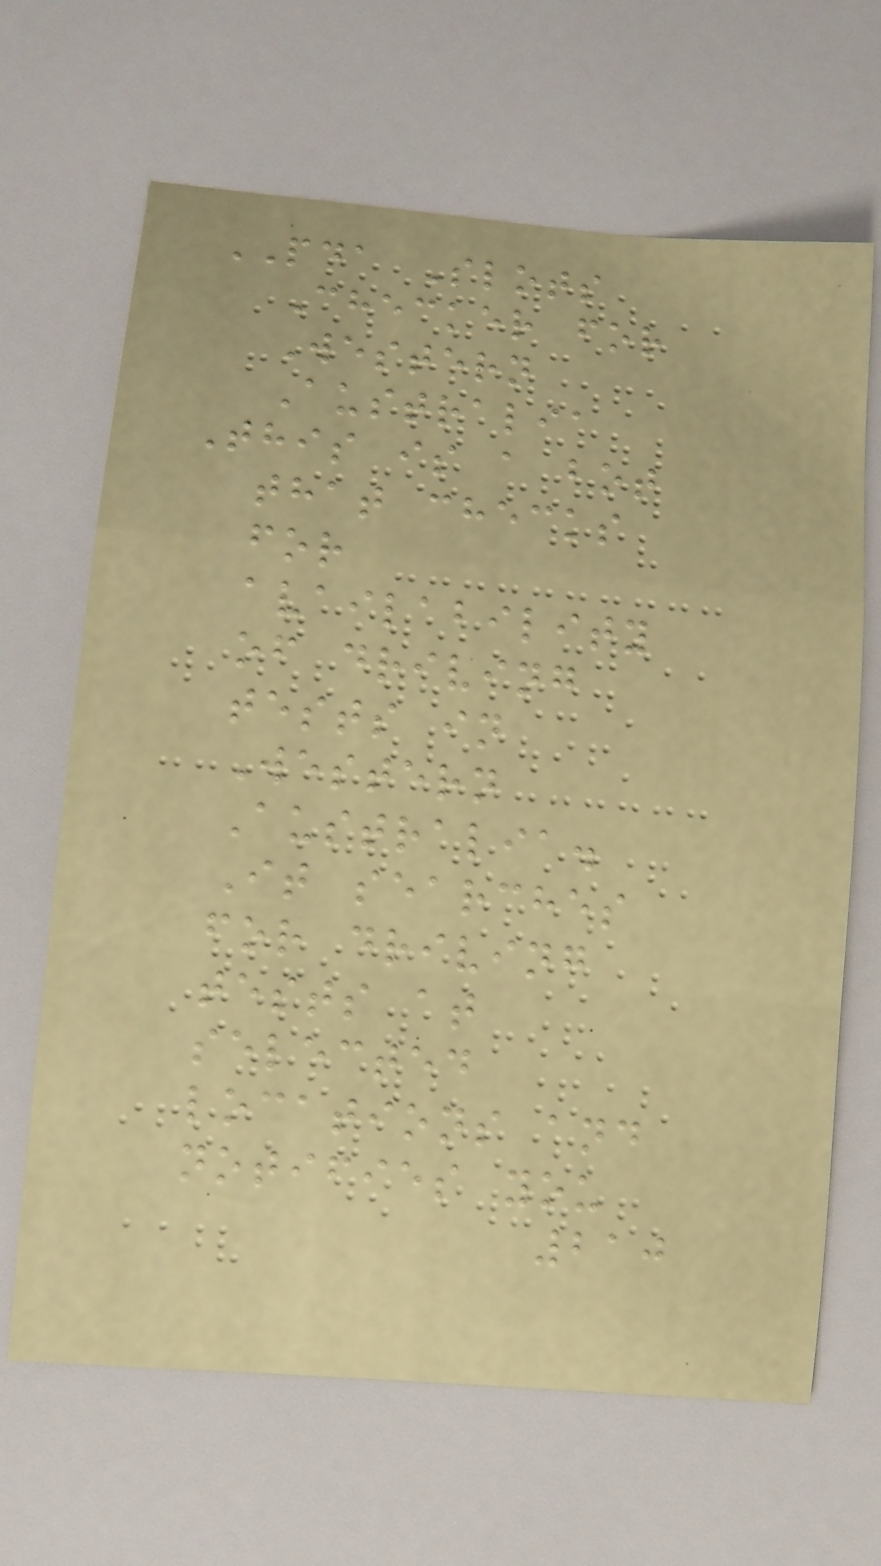PDA Slots
Checker for
Western
Australia
This is a bot
that checks
for
availability
of driving
tests in
Western
Australia.
It searches
for driving
tests at
selected
locations and
notifies you
210
